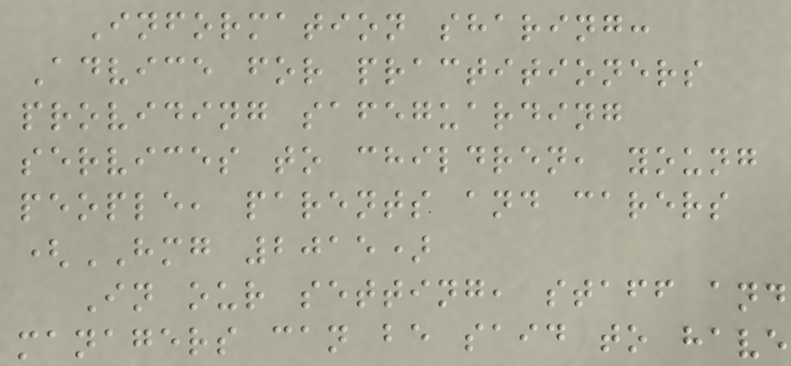Information sharing:
Advice for practitioners
providing safeguarding
services to children, young
people, parents and carers
(HMG 2015)
In our setting, staff and
managers can be said to have
